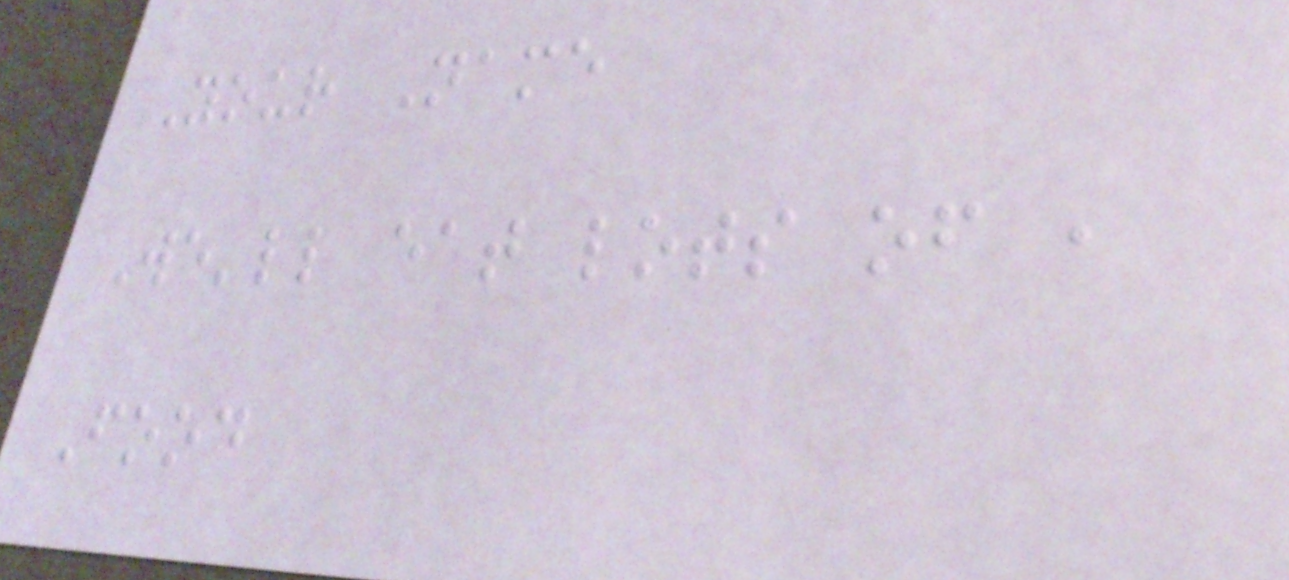Your Name
We'll eat lots of ,
Food
